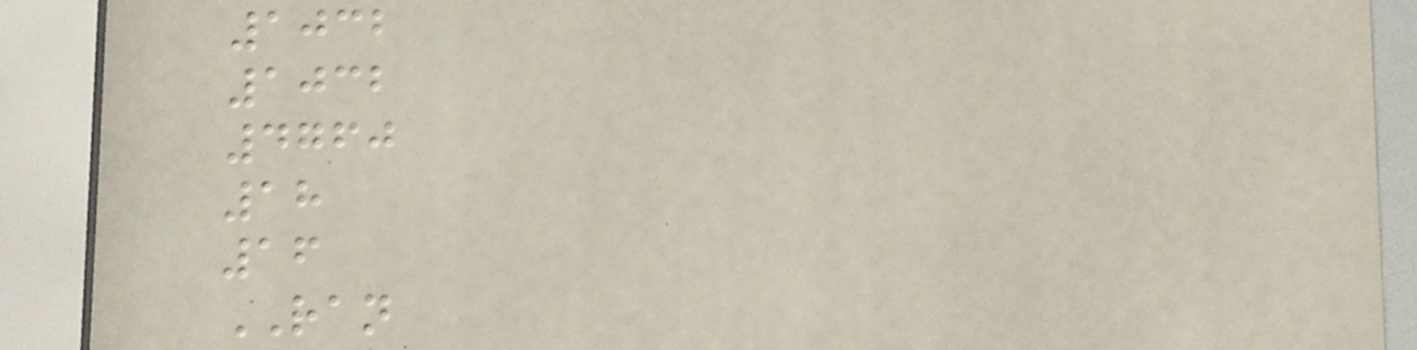1032
1032
4760
18
16
RAN
